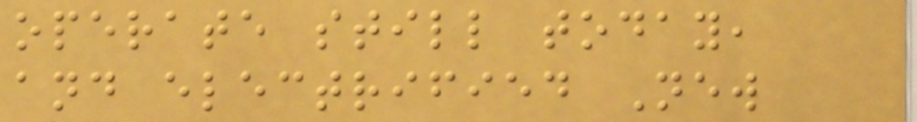operate still today,
and electrified New
